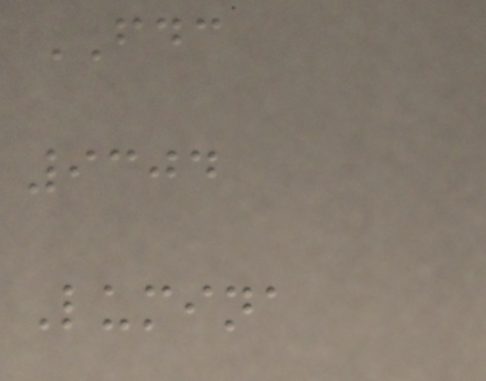FDC
9304
Lumina
